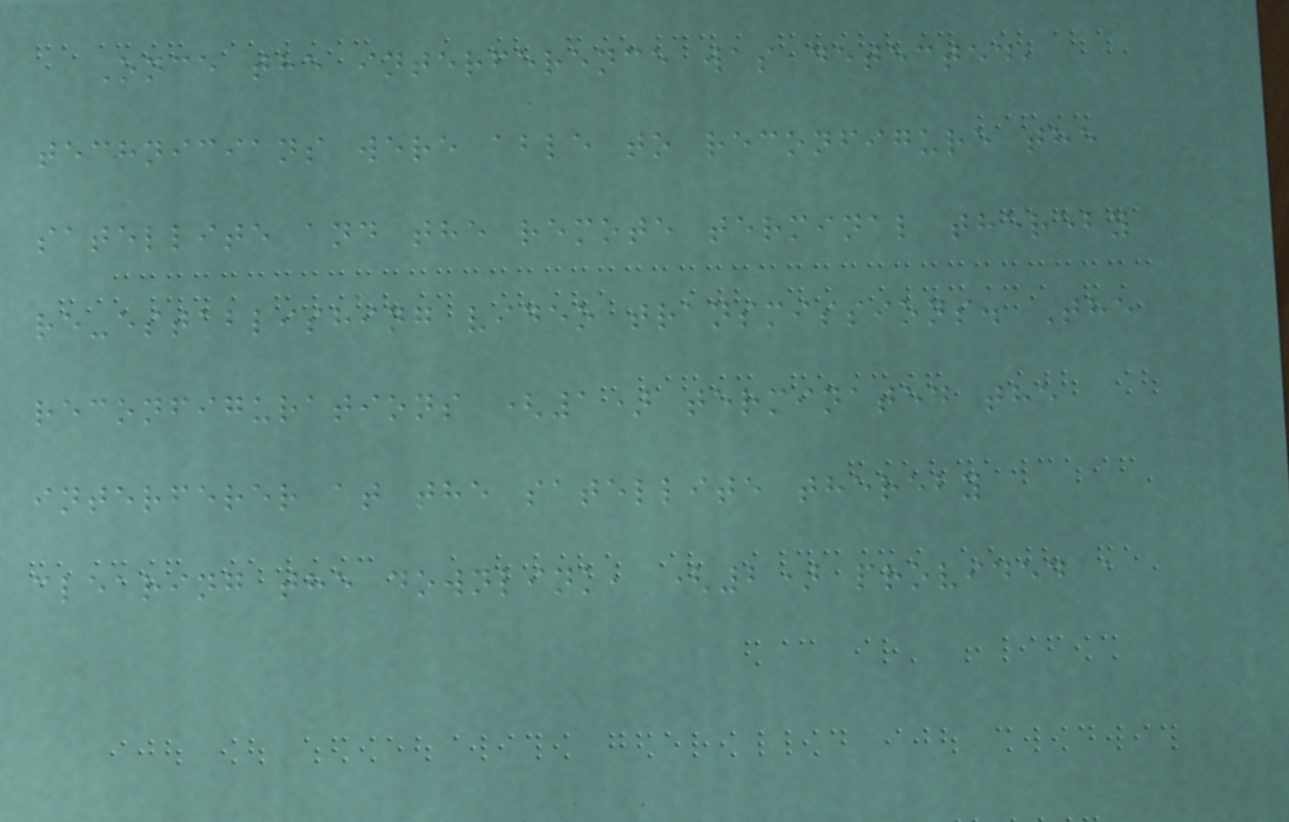Once the interference was detected,
technicians were able to reconfigure the
satellite and the remote terminal thereby
re-establishing video transmissions. The
reconfigurations (1) terminated the
interferer at the satellite thereby
clearing the downlink, (2) provided a
